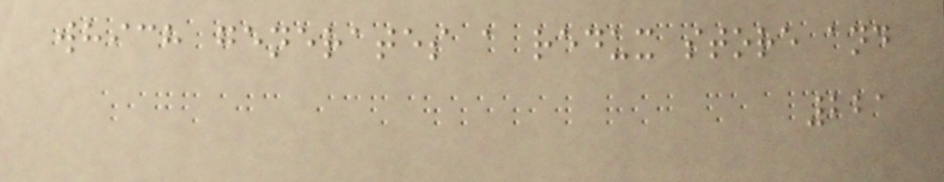which generates a redux store and
221
